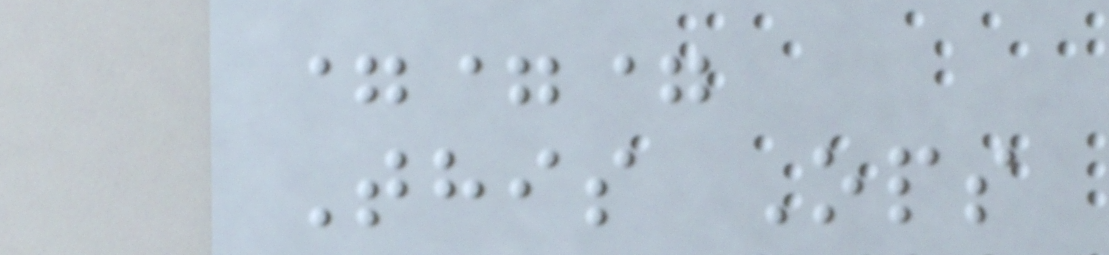===
This Ops
